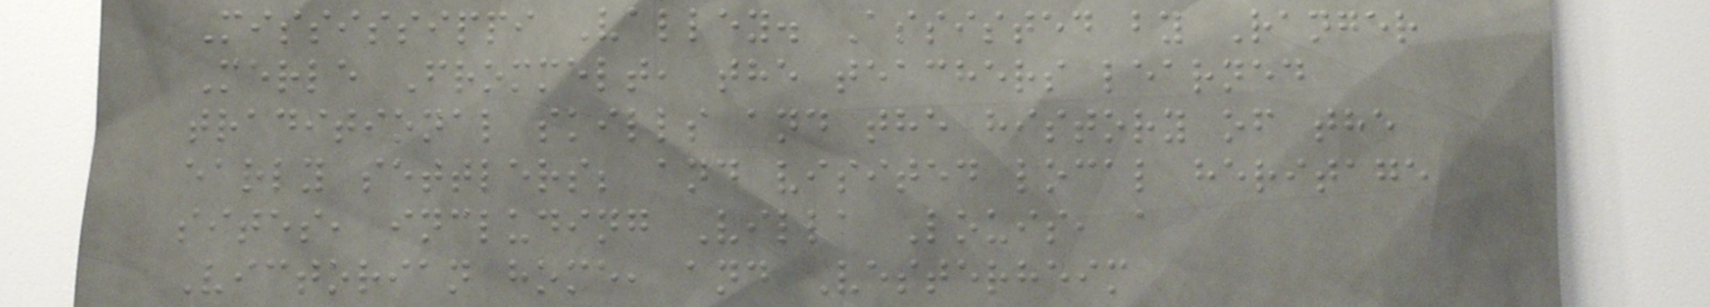Mississippi Valley. Assisted by Ranger
Merle Frommelt, the teachers learned
traditional skills and the history of the
early settlers; and visited local heritage
sites, including Villa Louis, a
Victorian home, and Vesterheim
